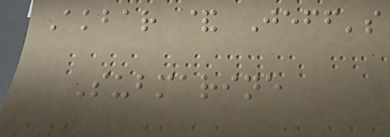Akbar & Jeff's
Submarine
